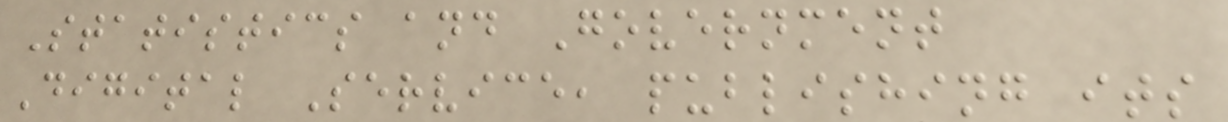Statistics and Government
Digital Service, publishing its
